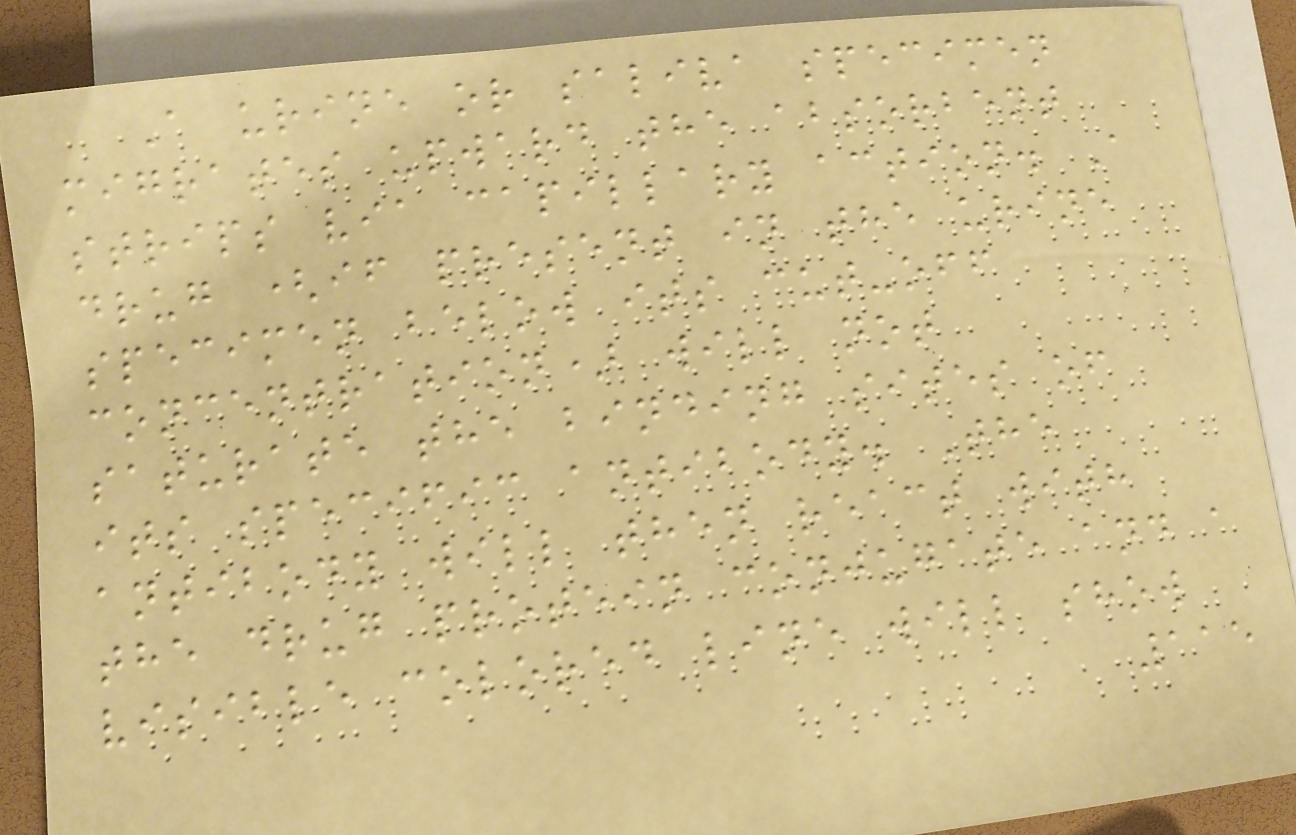A urine or saliva specimen
migrates upward the absorbent
strips via capillary action. A
drug (if present in the urine
specimen below its cut-off
concentration) will not
saturate the binding sites of
its specific antibody. The
antibody will then react with
the drug protein conjugate and a
visible colored line will show
115
